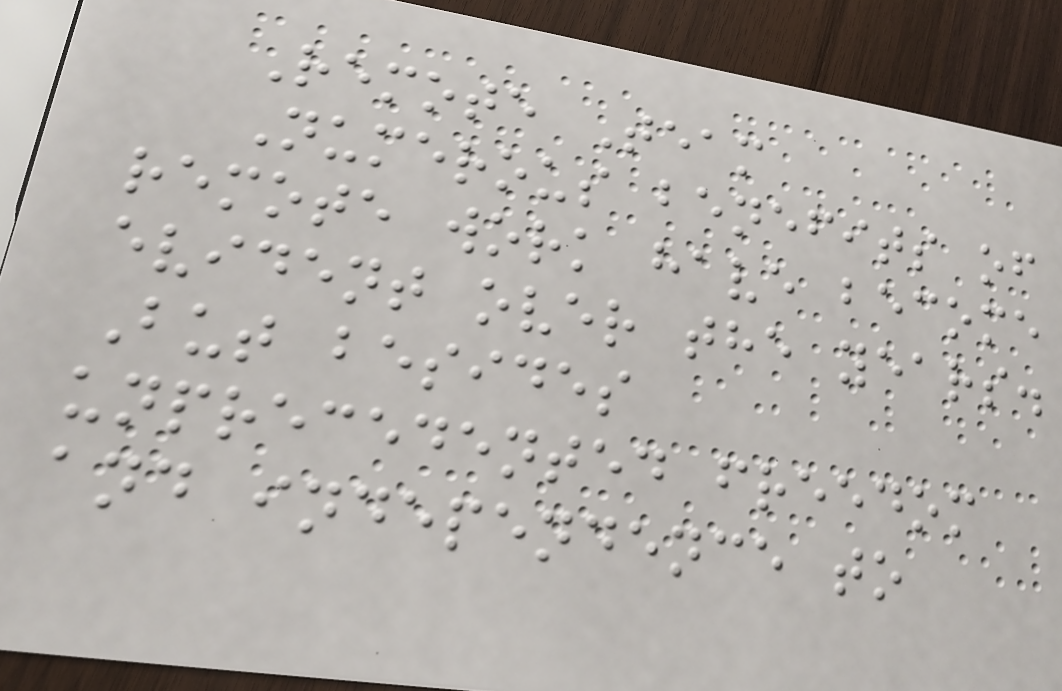Remote Team
Numerous benefits of
remote work have become
evident over the years.
But besides
unprecedented freedom
and independence to
